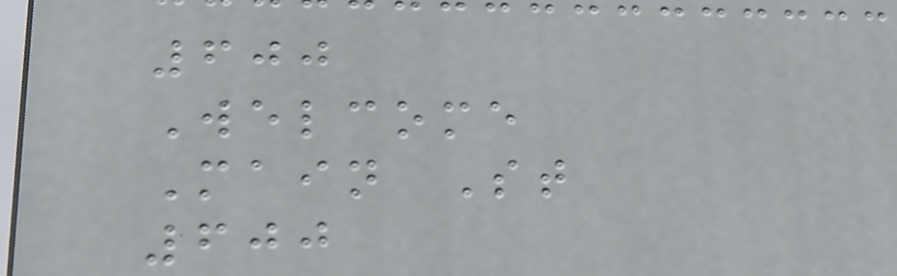600
Welcome
Main St
600
